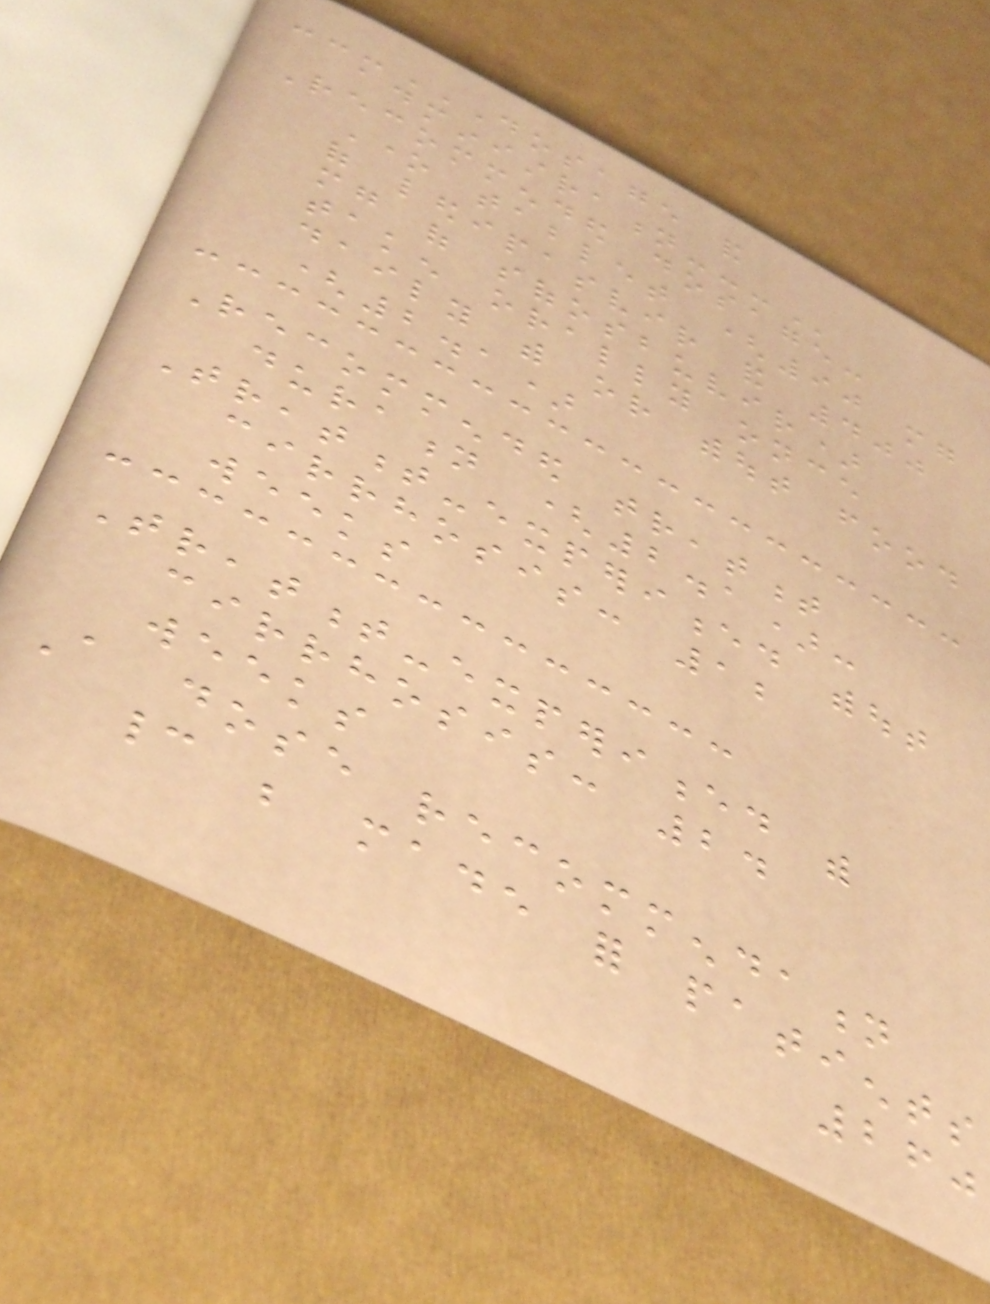---DOSAGE AND
ADMINISTRATION---
Recommended dosage:
One tablet (90 mg
of ledipasvir and 400
mg of sofosbuvir)
taken orally once
daily with or without food
(2.1)
Recommended treatment
duration (2.1):
Treatment-experienced without
cirrhosis: 12
weeks
Treatment-experienced with
cirrhosis: 24
weeks
A dose recommendation
cannot be made for patients
260
